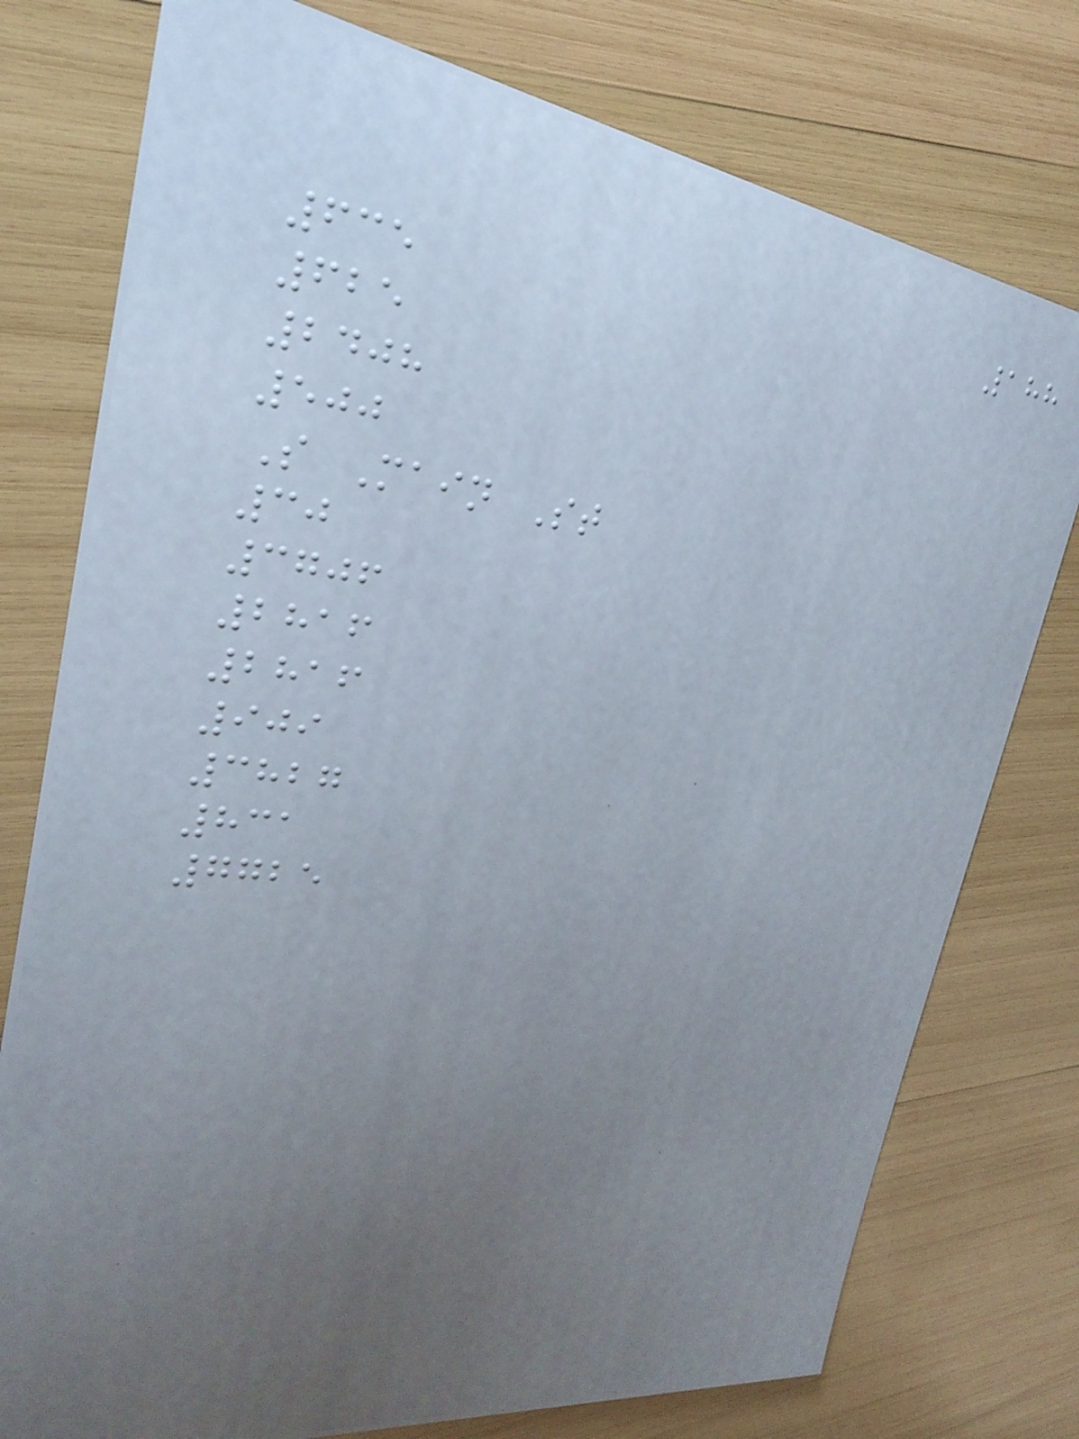188
635
625
2408
500
S Main St
30
3706
2816
2816
909
3827
831
7725
